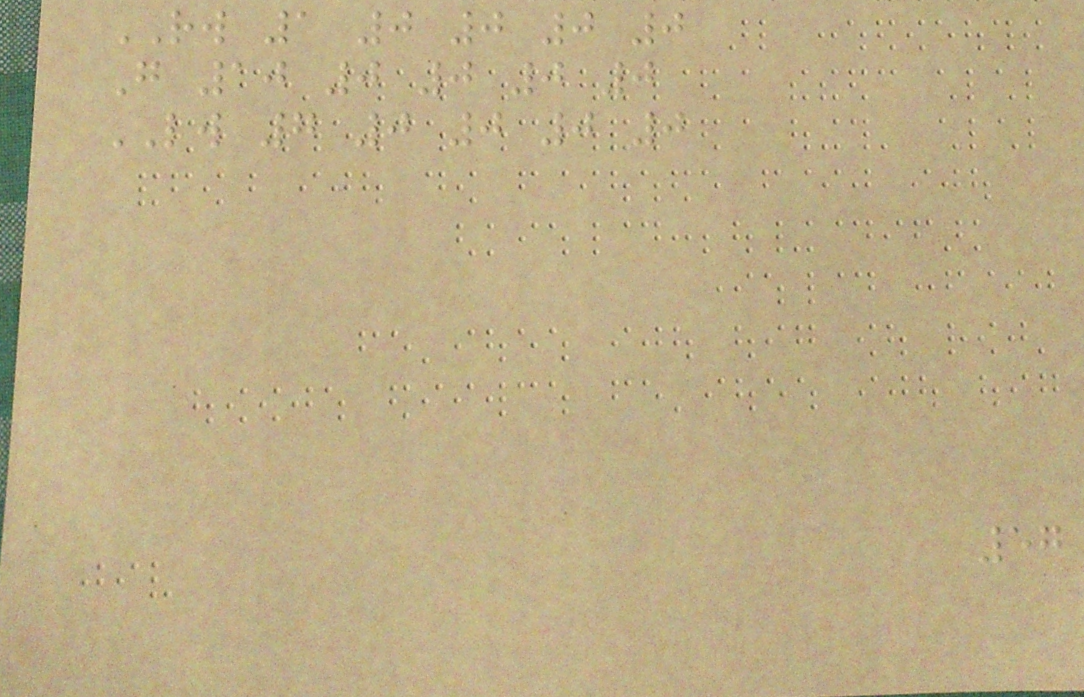RW 1 0 0 0 0
G 10 0 0 0 0
LW 7 0 0 0 0
57
